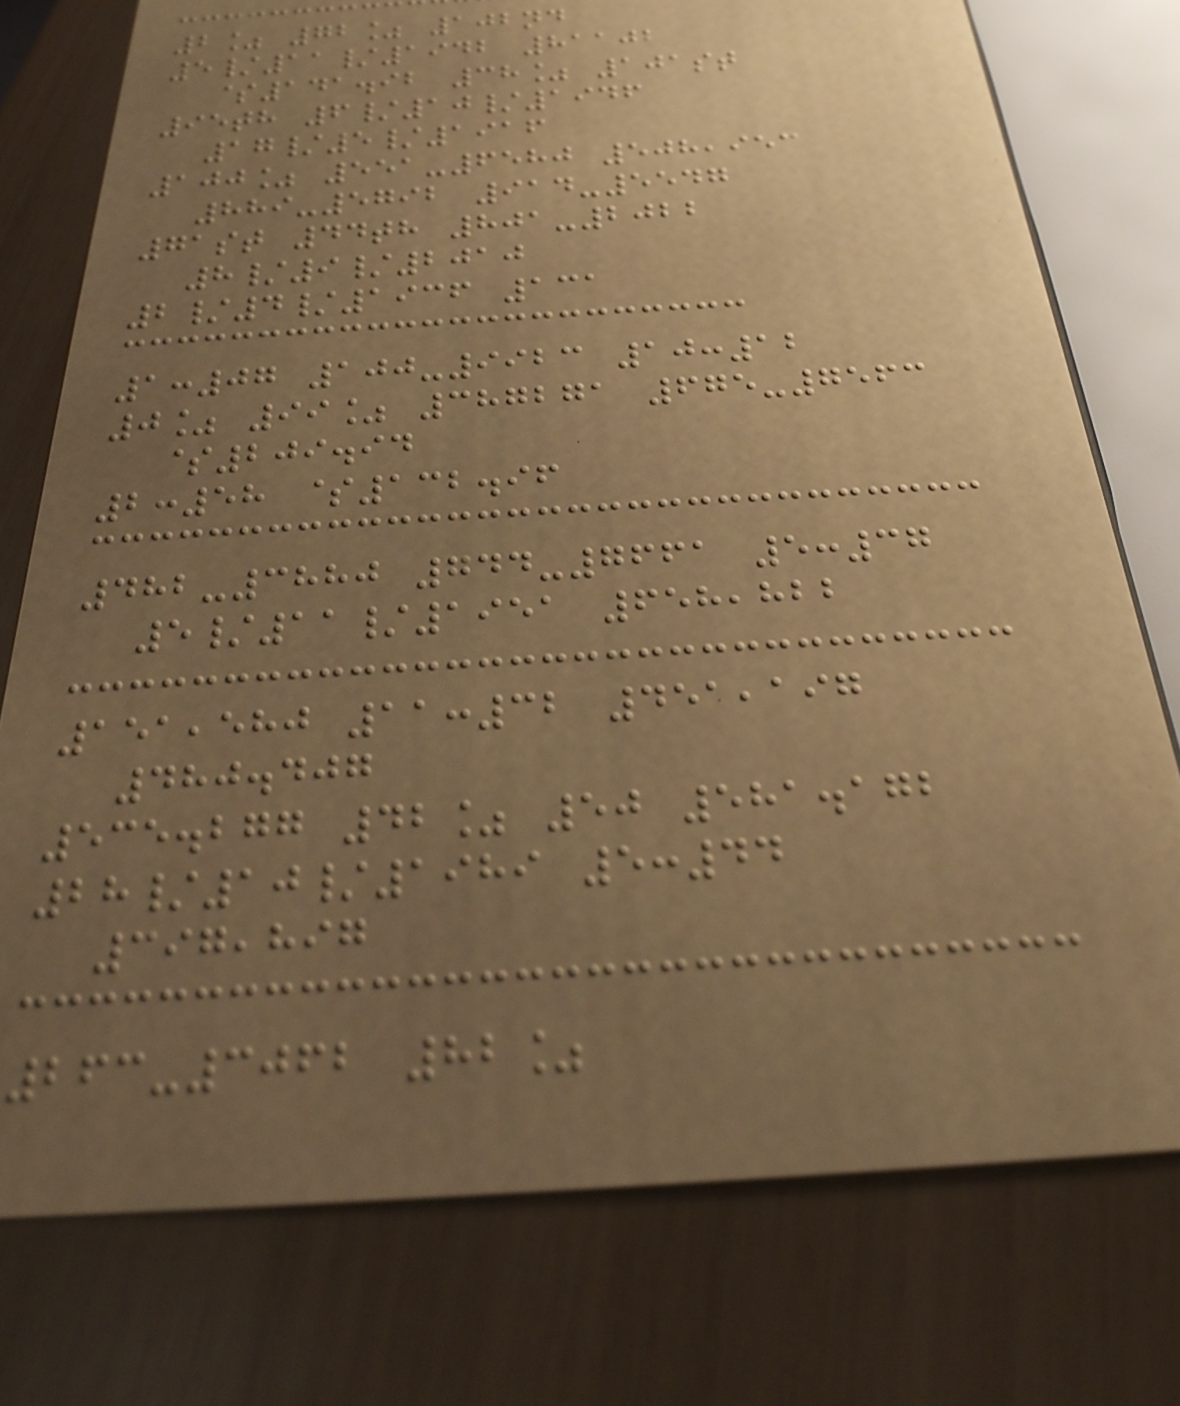2% 72% 102nd
5/11/1942 81102
$141.92 38% 101st
95th 6/10/1946
17/5/1916
100% 551-6580 508,953
889-5792 914-5547
71st 44th 801-2022
8/9/2010
2/4/1936 131
1:07 100-9923 10:12
0% 99% 387271 675-7563
$209.94
2:58 $132.96
482-3880 744-7661 5:37
5/11/1951 658,822
151,580 11:32 451,197
480.407
535.277 42% 50 581.172
28/10/1989 5:44
397,897
263-3062 82%
